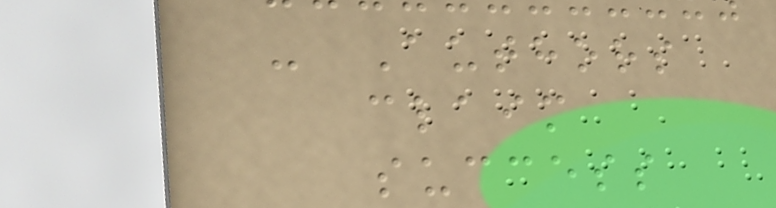- Authors
claim
success
